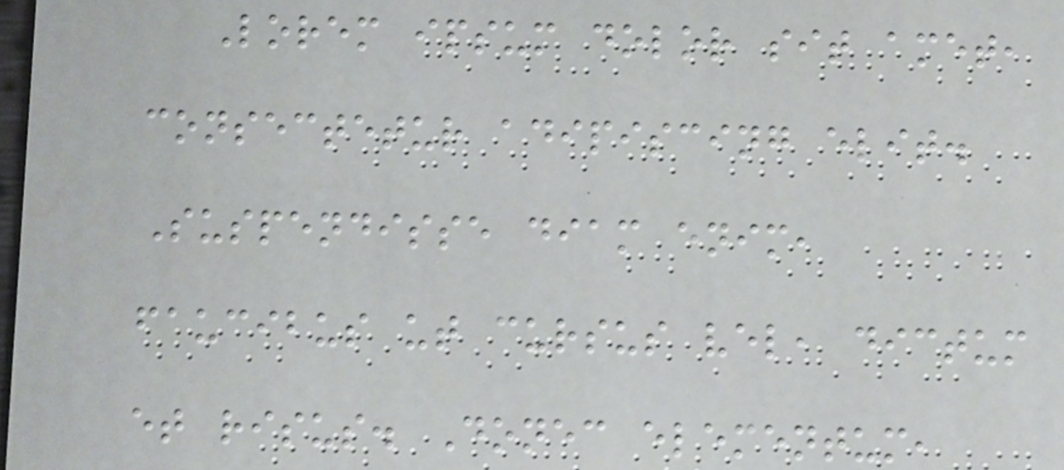Lorem ipsum dolor sit amet,
consectetur adipiscing elit.
Suspendisse diam enim,
faucibus ut cursus vel, dictum
et risus. Donec elementum,
